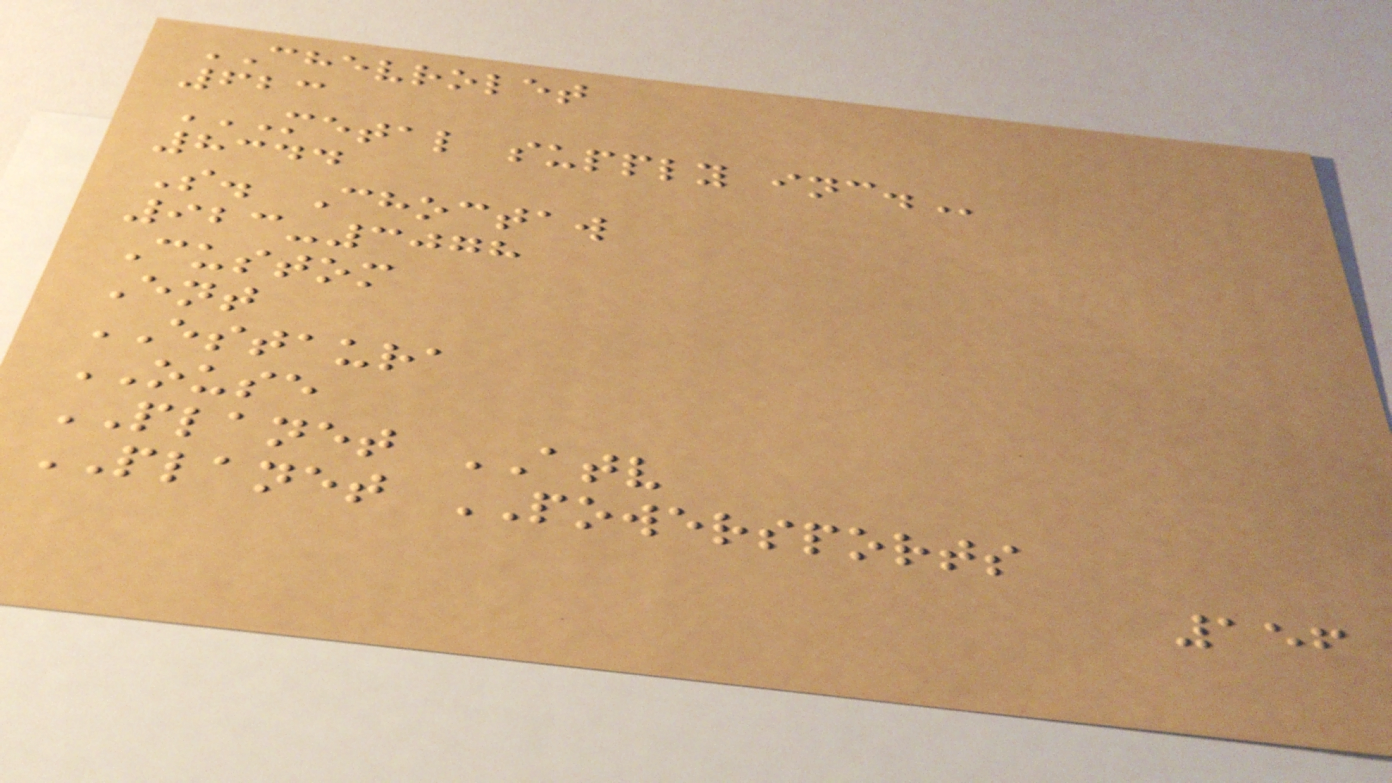CHEVROLET
623
METAL SUPPLY INC.
8344
S. Choctaw
923-3078
Custom
Ent
ESTAURA
OUSE
PLANET ATV
PLANET POWERSPORTS
156
